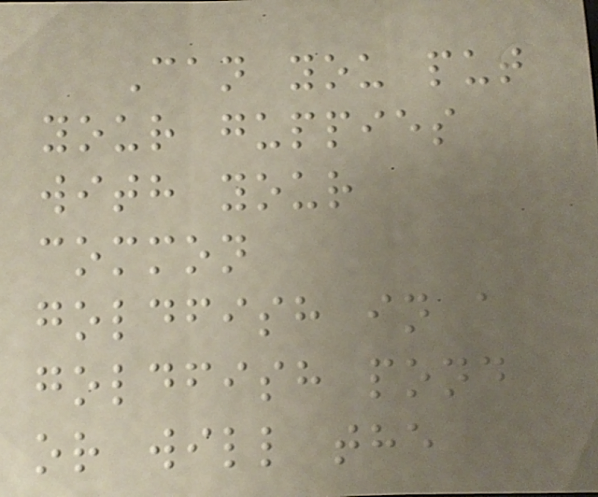Can you put
your guppies
with your
common
goldfish in a
goldfish pond
or will the
